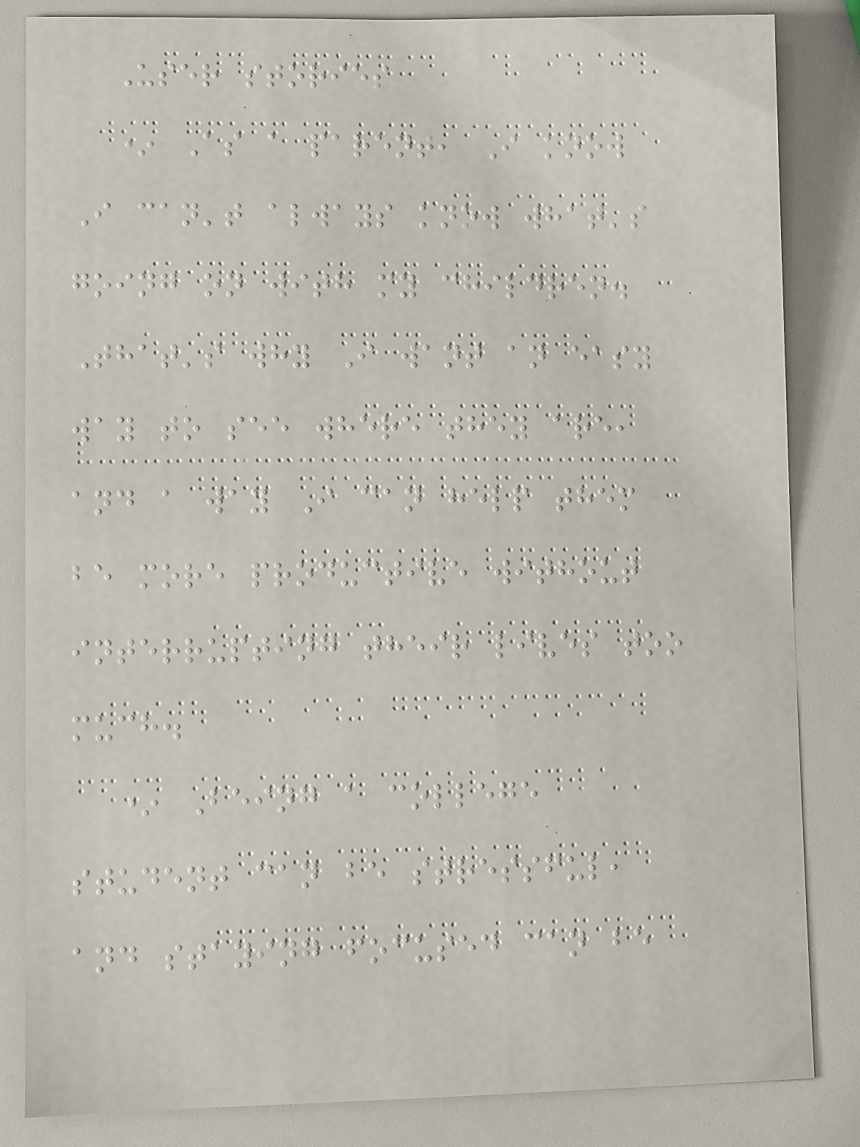User stories
* As a parent, I know
I can't always know what's
going on with my children.
That's why I want an easy
way to see where they are,
and a way I can help them
be more productive without
interrupting their lives too
much.
* Being a college
student can be stressful,
and staying focused can be
